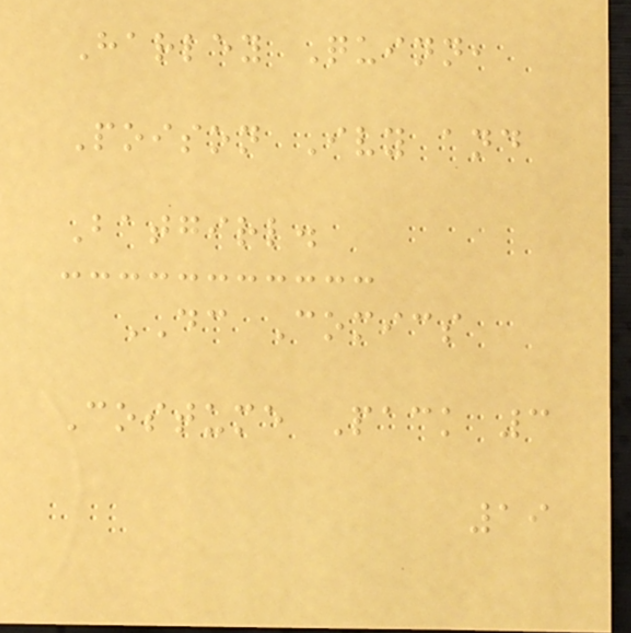Harley Quinn,
Poison Ivy and
Batgirl.
DC Comics
Costume Pack 3
19
